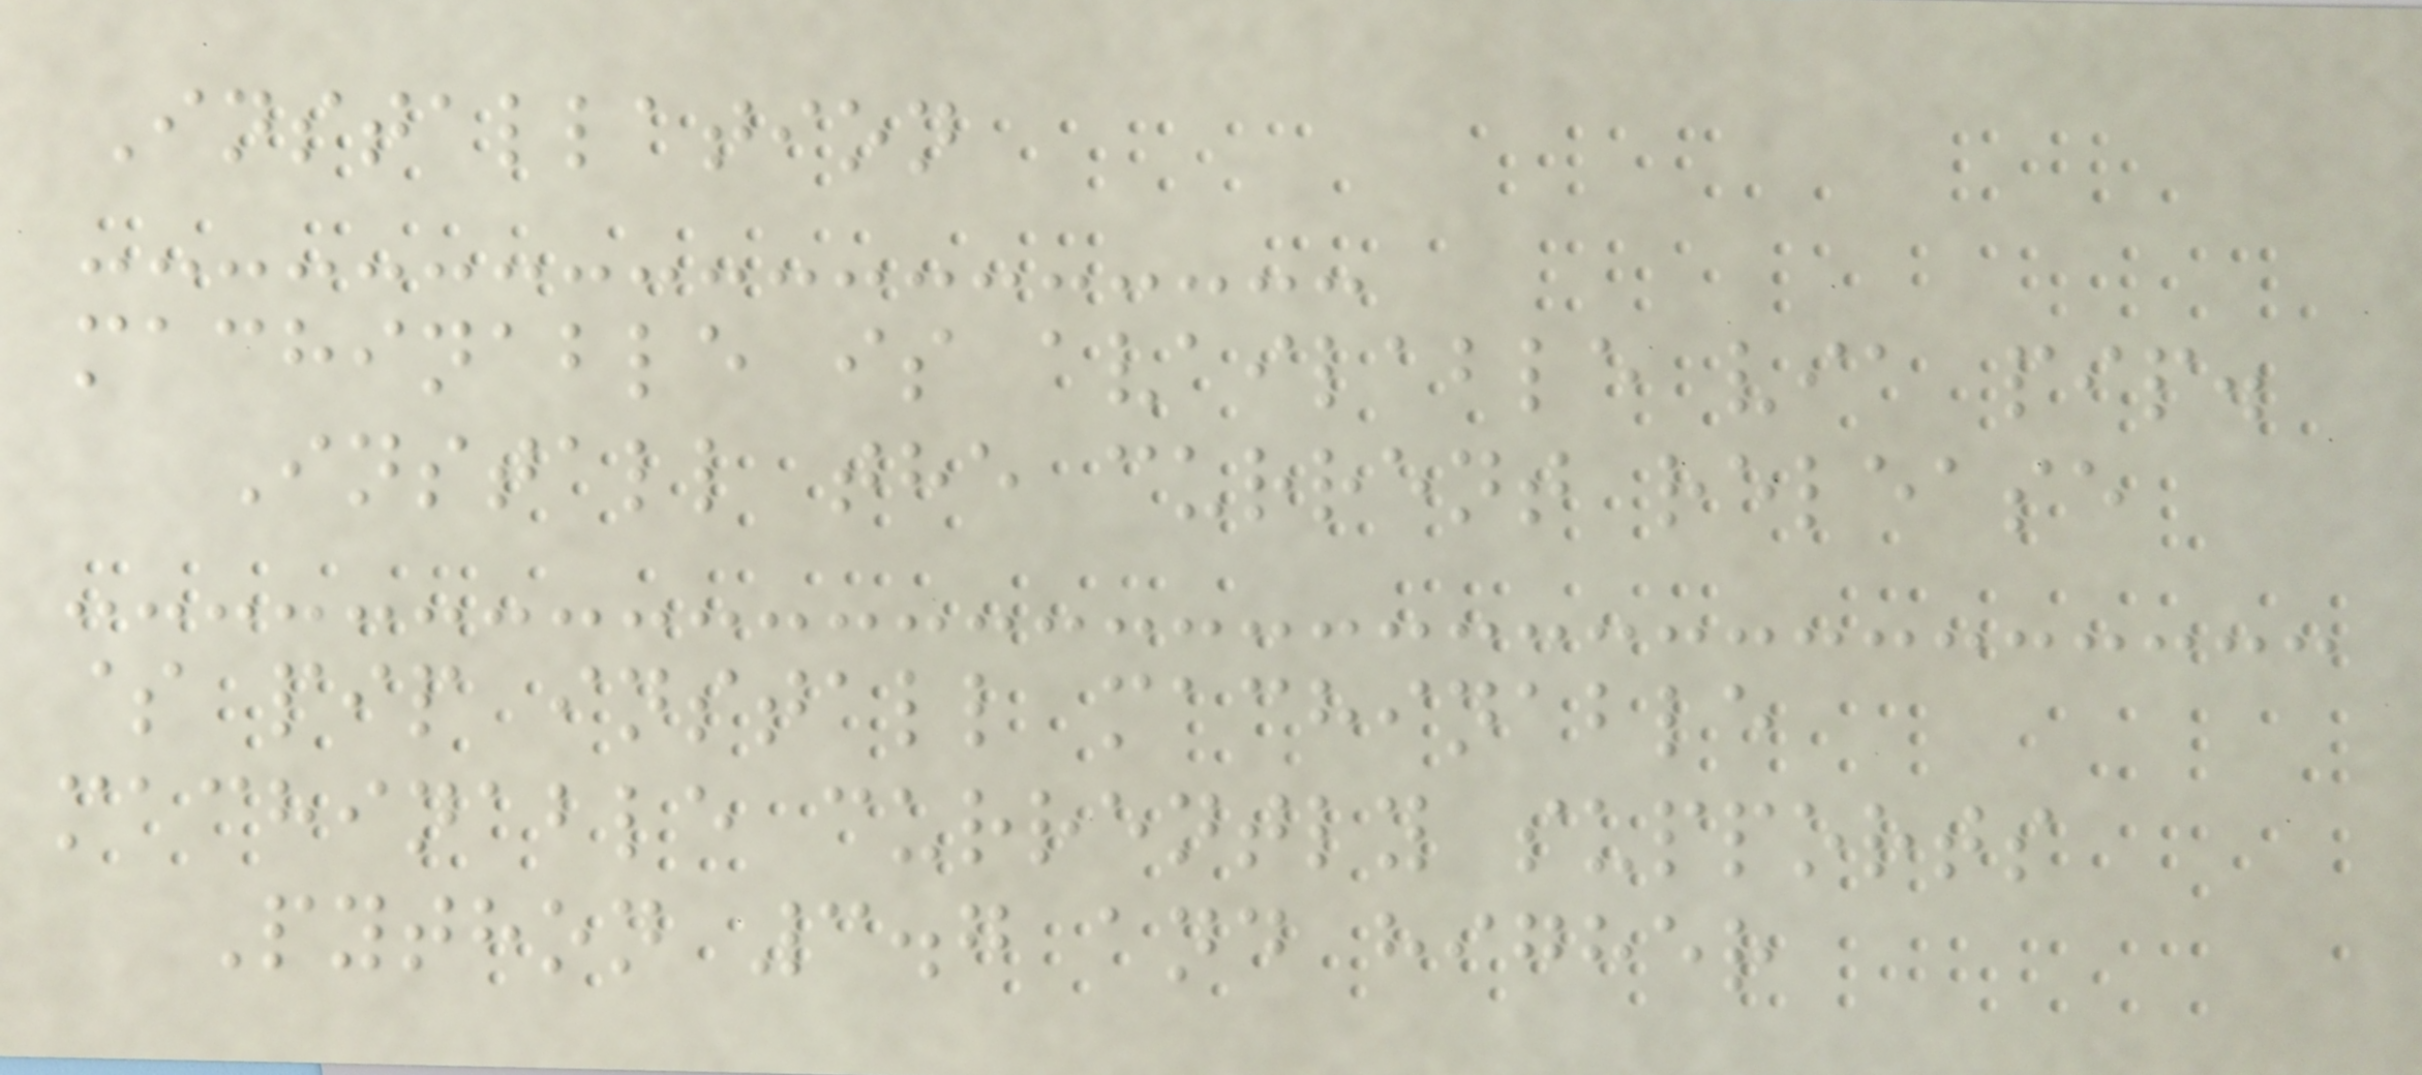Installation
machinable is available via pip.
Install the current release
$ pip install machinable
machinable currently supports
Python 3.7 and higher
